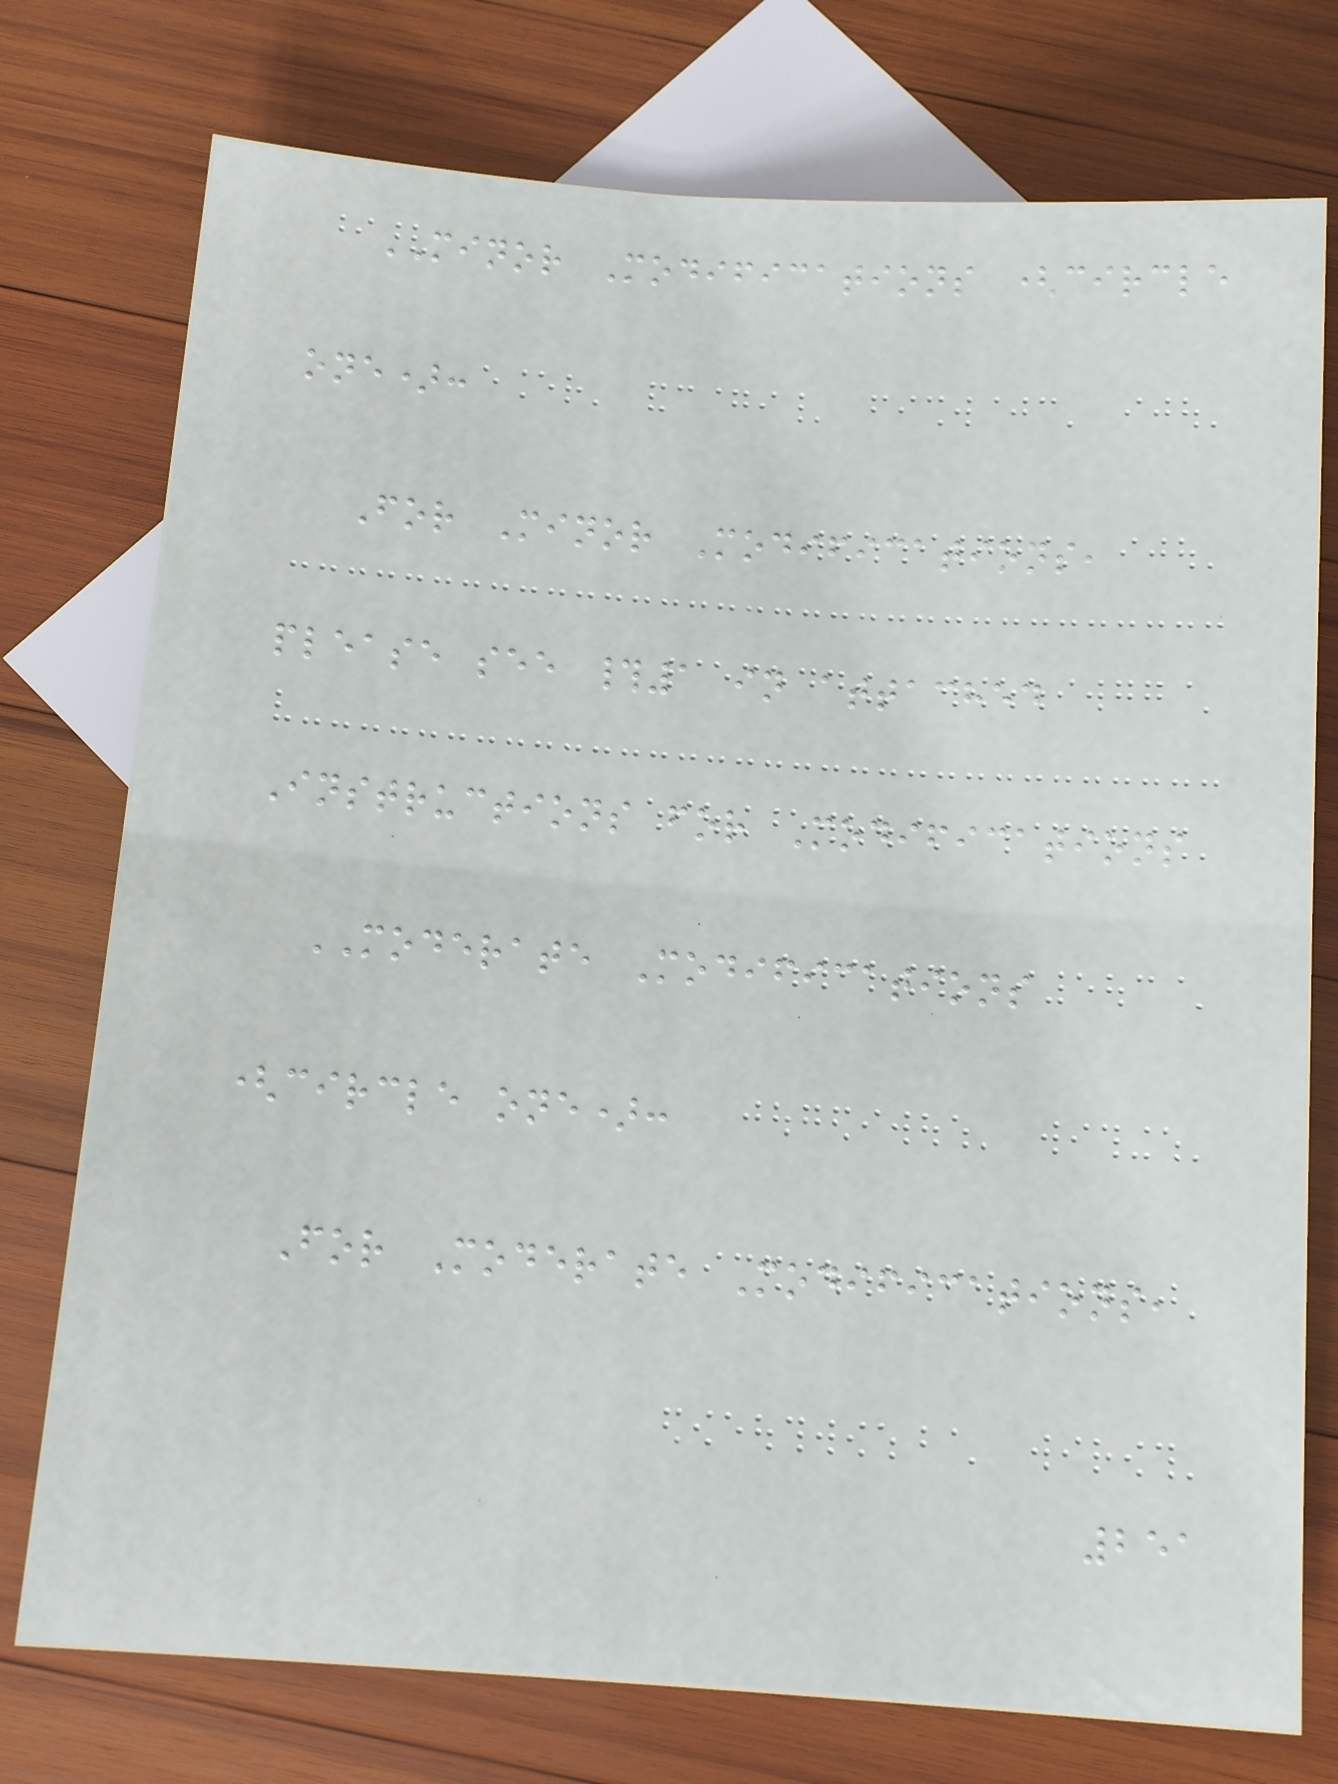MINOR Modifications (circle
one):
For Minor Modifications,
please see #1 in attached
Instructions for Modifications
MODERATE Modifications
(circle one):
For Moderate Modifications,
251
